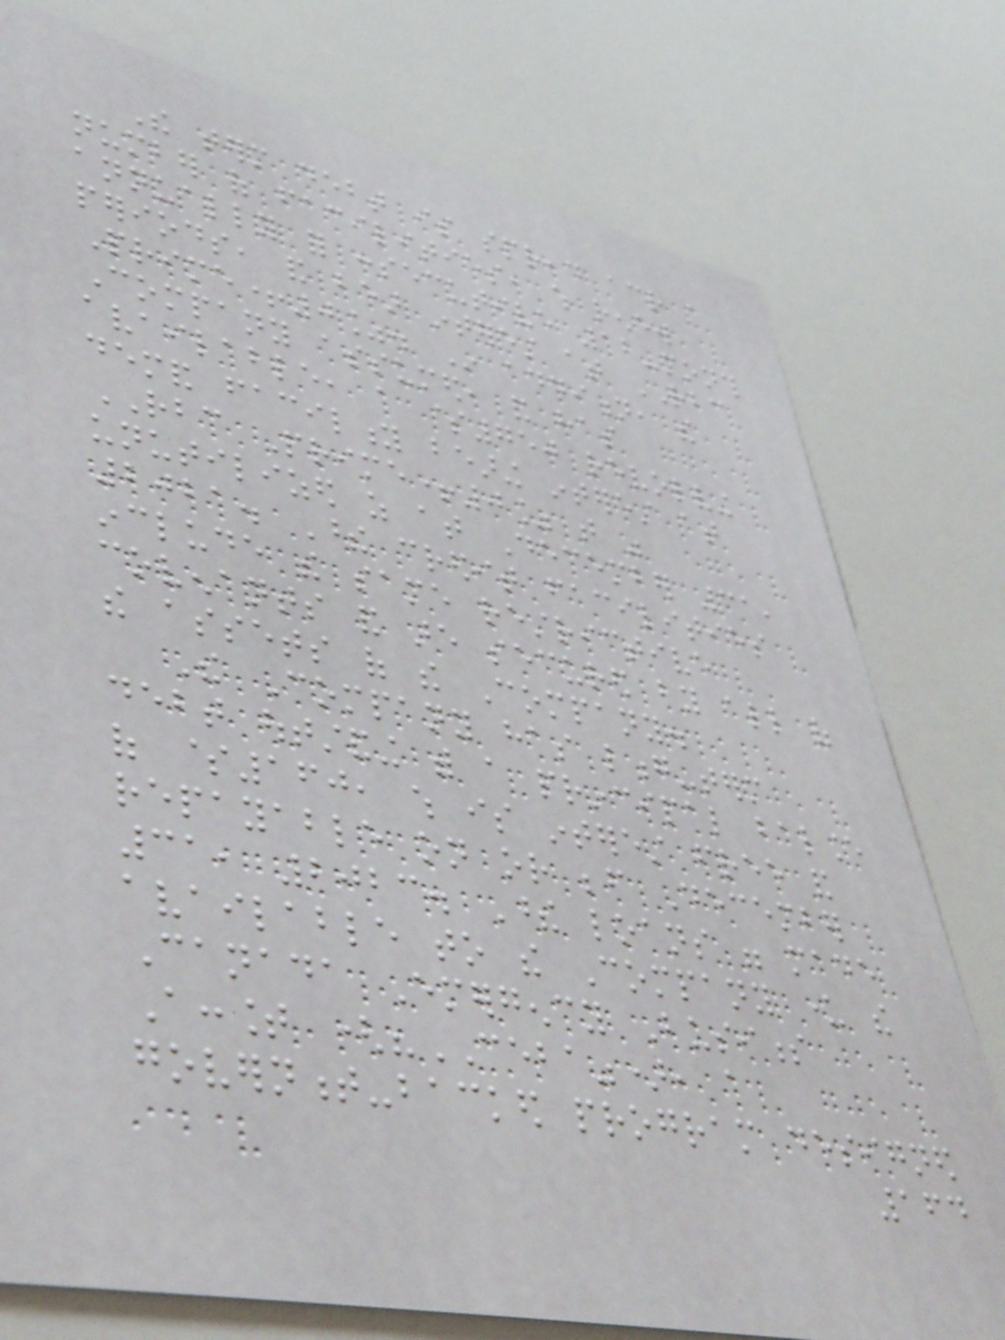The term debt is spread across a
number of facilities, which renew
annually for consecutive 12-month
periods, and bear interest at RBC
Prime+0%. In addition, the
Company assumed, and has
available, a $750 revolving
demand facility bearing interest at
RBC Prime+0% that was
unutilized as at December 31,
2021. These credit facilities
include the same restrictive
covenants and are secured by all of
the assets of the Company.
The Company has long-term
debt outstanding with a principal balance
of $160, which is interest free and
repayable on or before December
31, 2023. These loans were made
available to the Company under the
Canada Emergency Business
Account ("CEBA"), a
government-backed program designed
164
